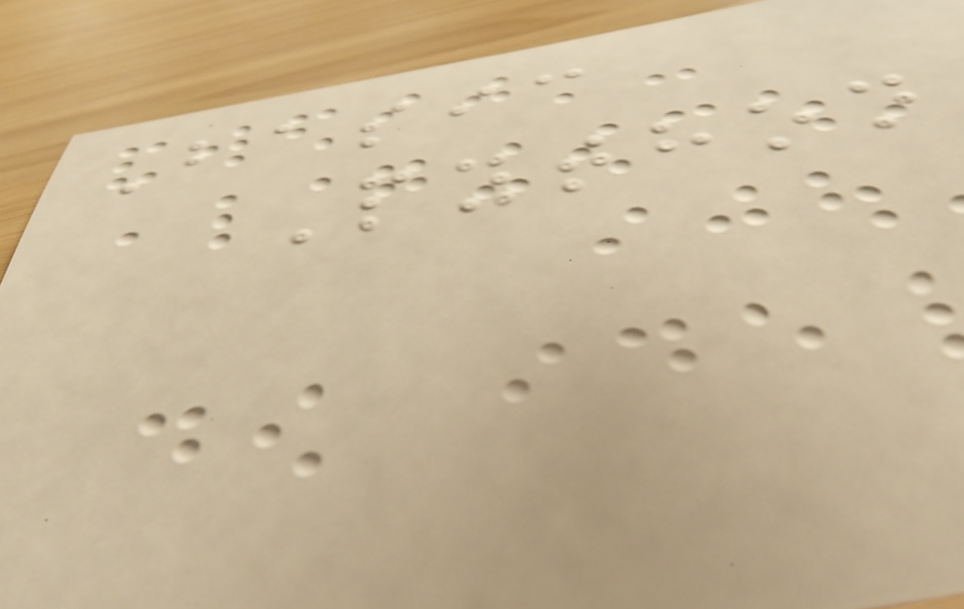Basic
Python
